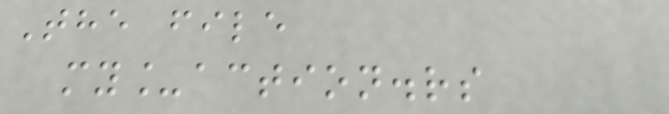The file
my_action.rs
